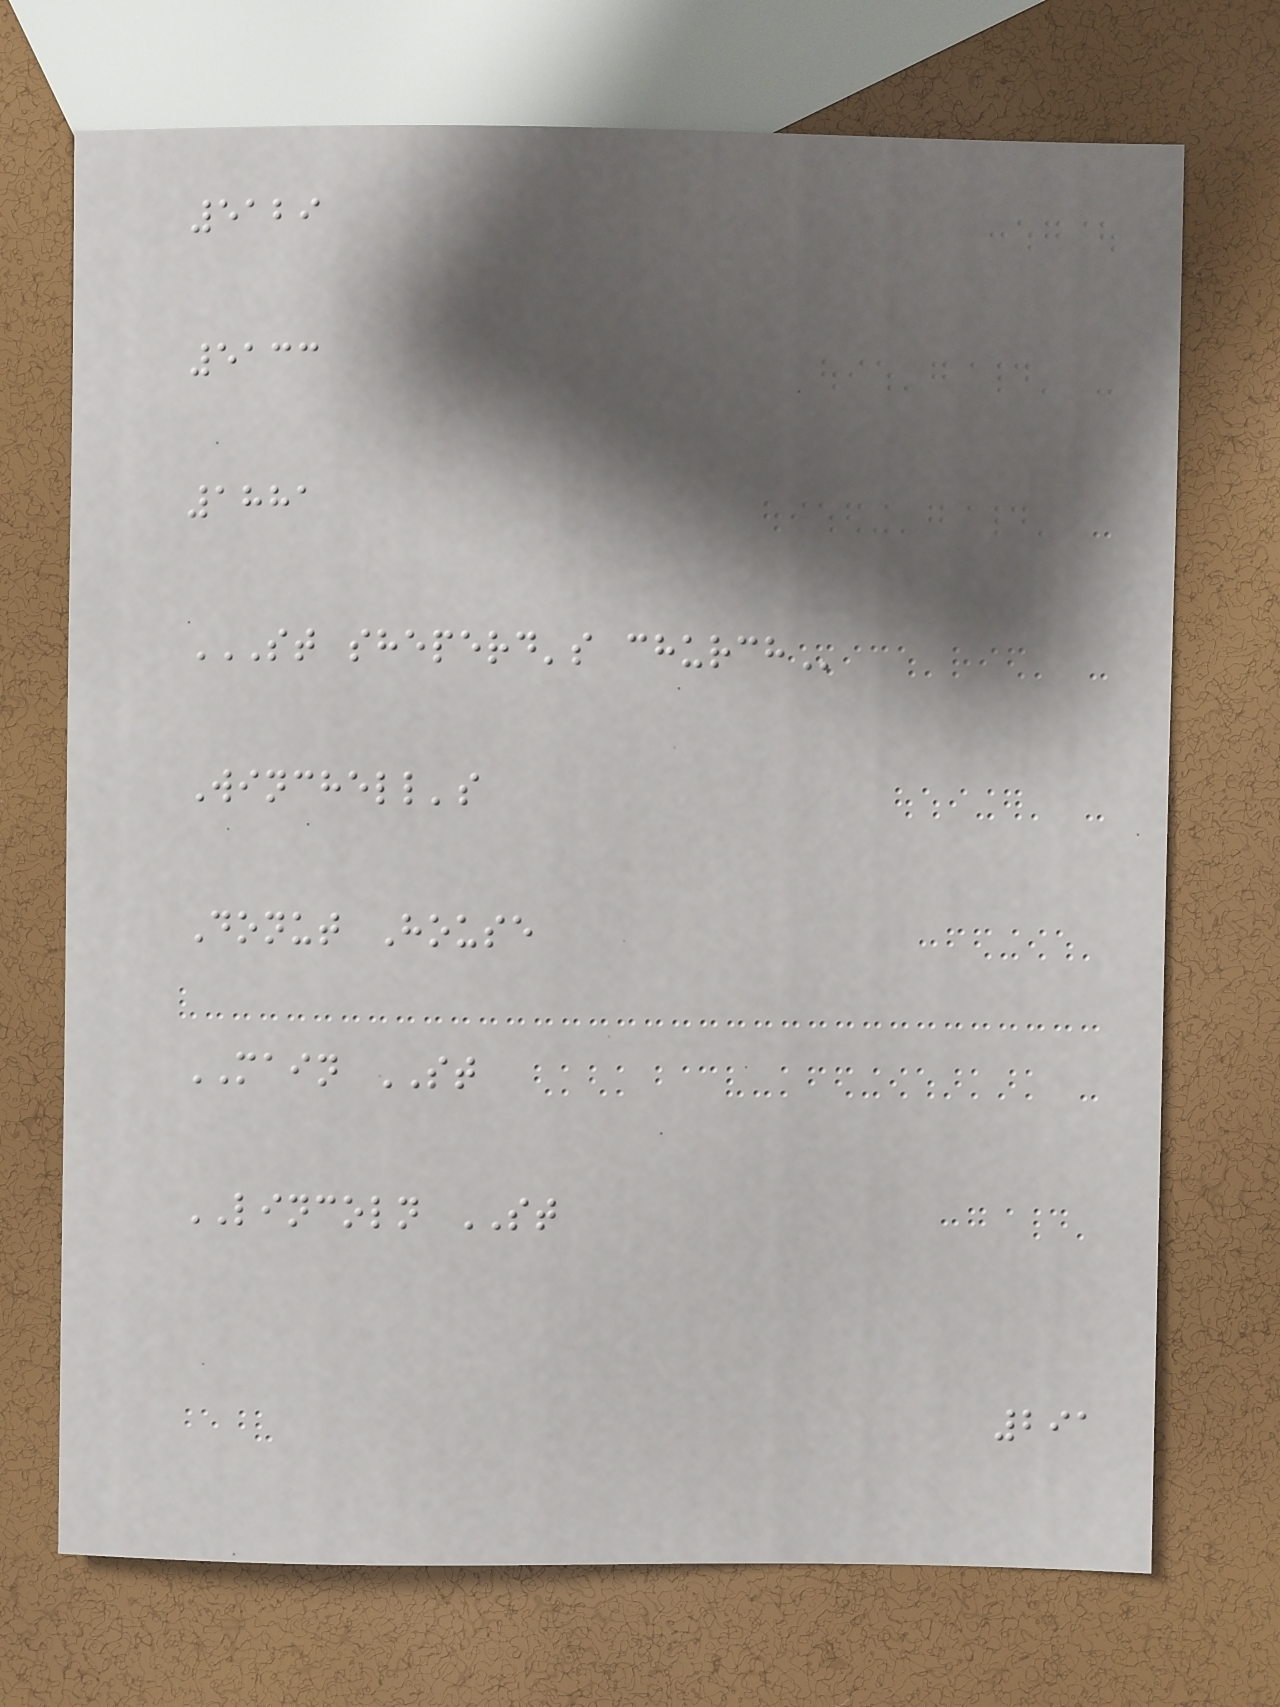5129
5133
1881
ST SHEPERD'S CHURCH
Winchell's
Donut House
MAIN ST
LINCOLN ST
291
